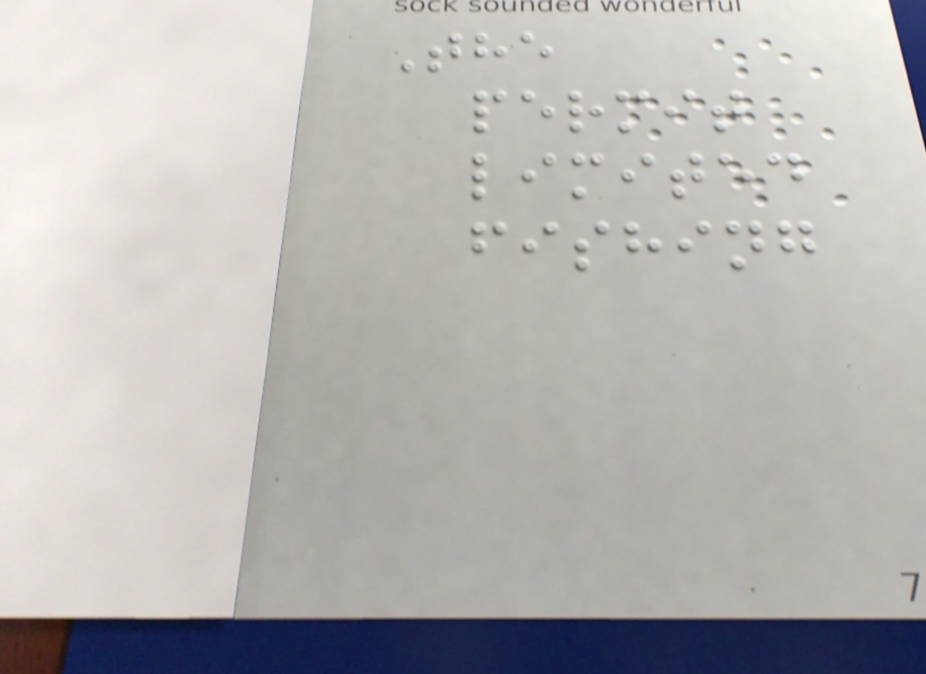The
permit
limited
fishing
